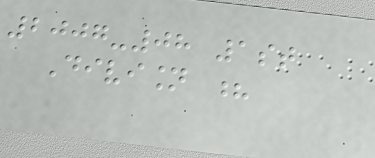2007-08 1st
Division ?
